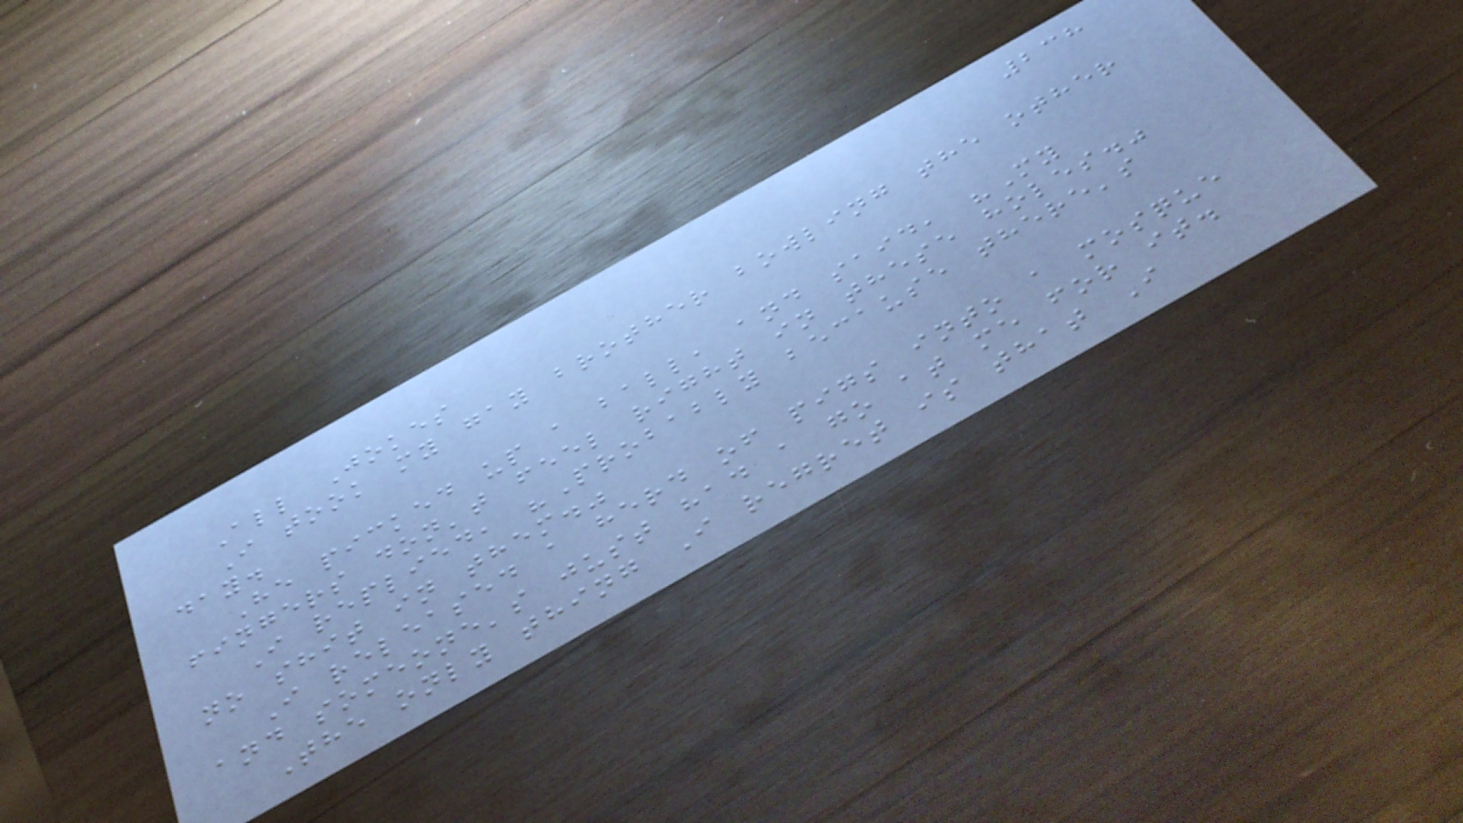238
All Jokes
I took my gay brother bowling the other
day.
He picked up a ball, and said, "My
fingers don't feel right in these holes."
I replied, "Probably because there's
no shit in them."
I released a herd of pigs into a mosque
and someone's just had a go at me for it.
The only thing I regret is that I
